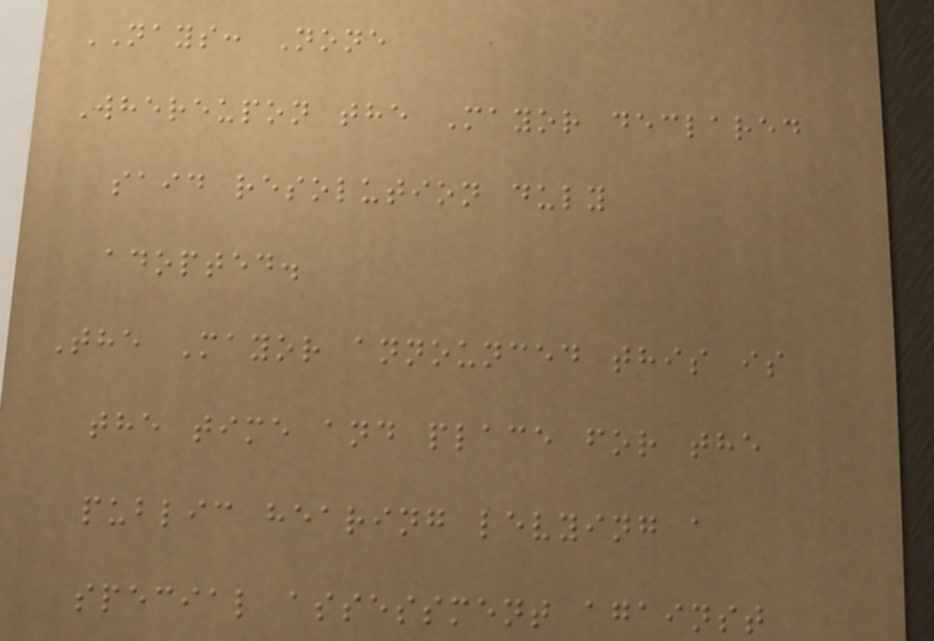NAYS: None
Whereupon the Mayor declared
said resolution duly
adopted.
The Mayor announced this is
the time and place for the
public hearing levying a
special assessment against
